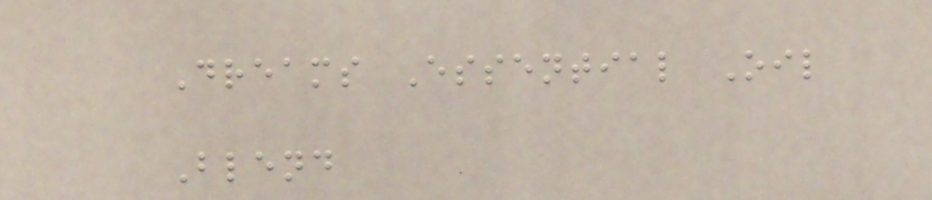Dreams Essential Oil
Blend
